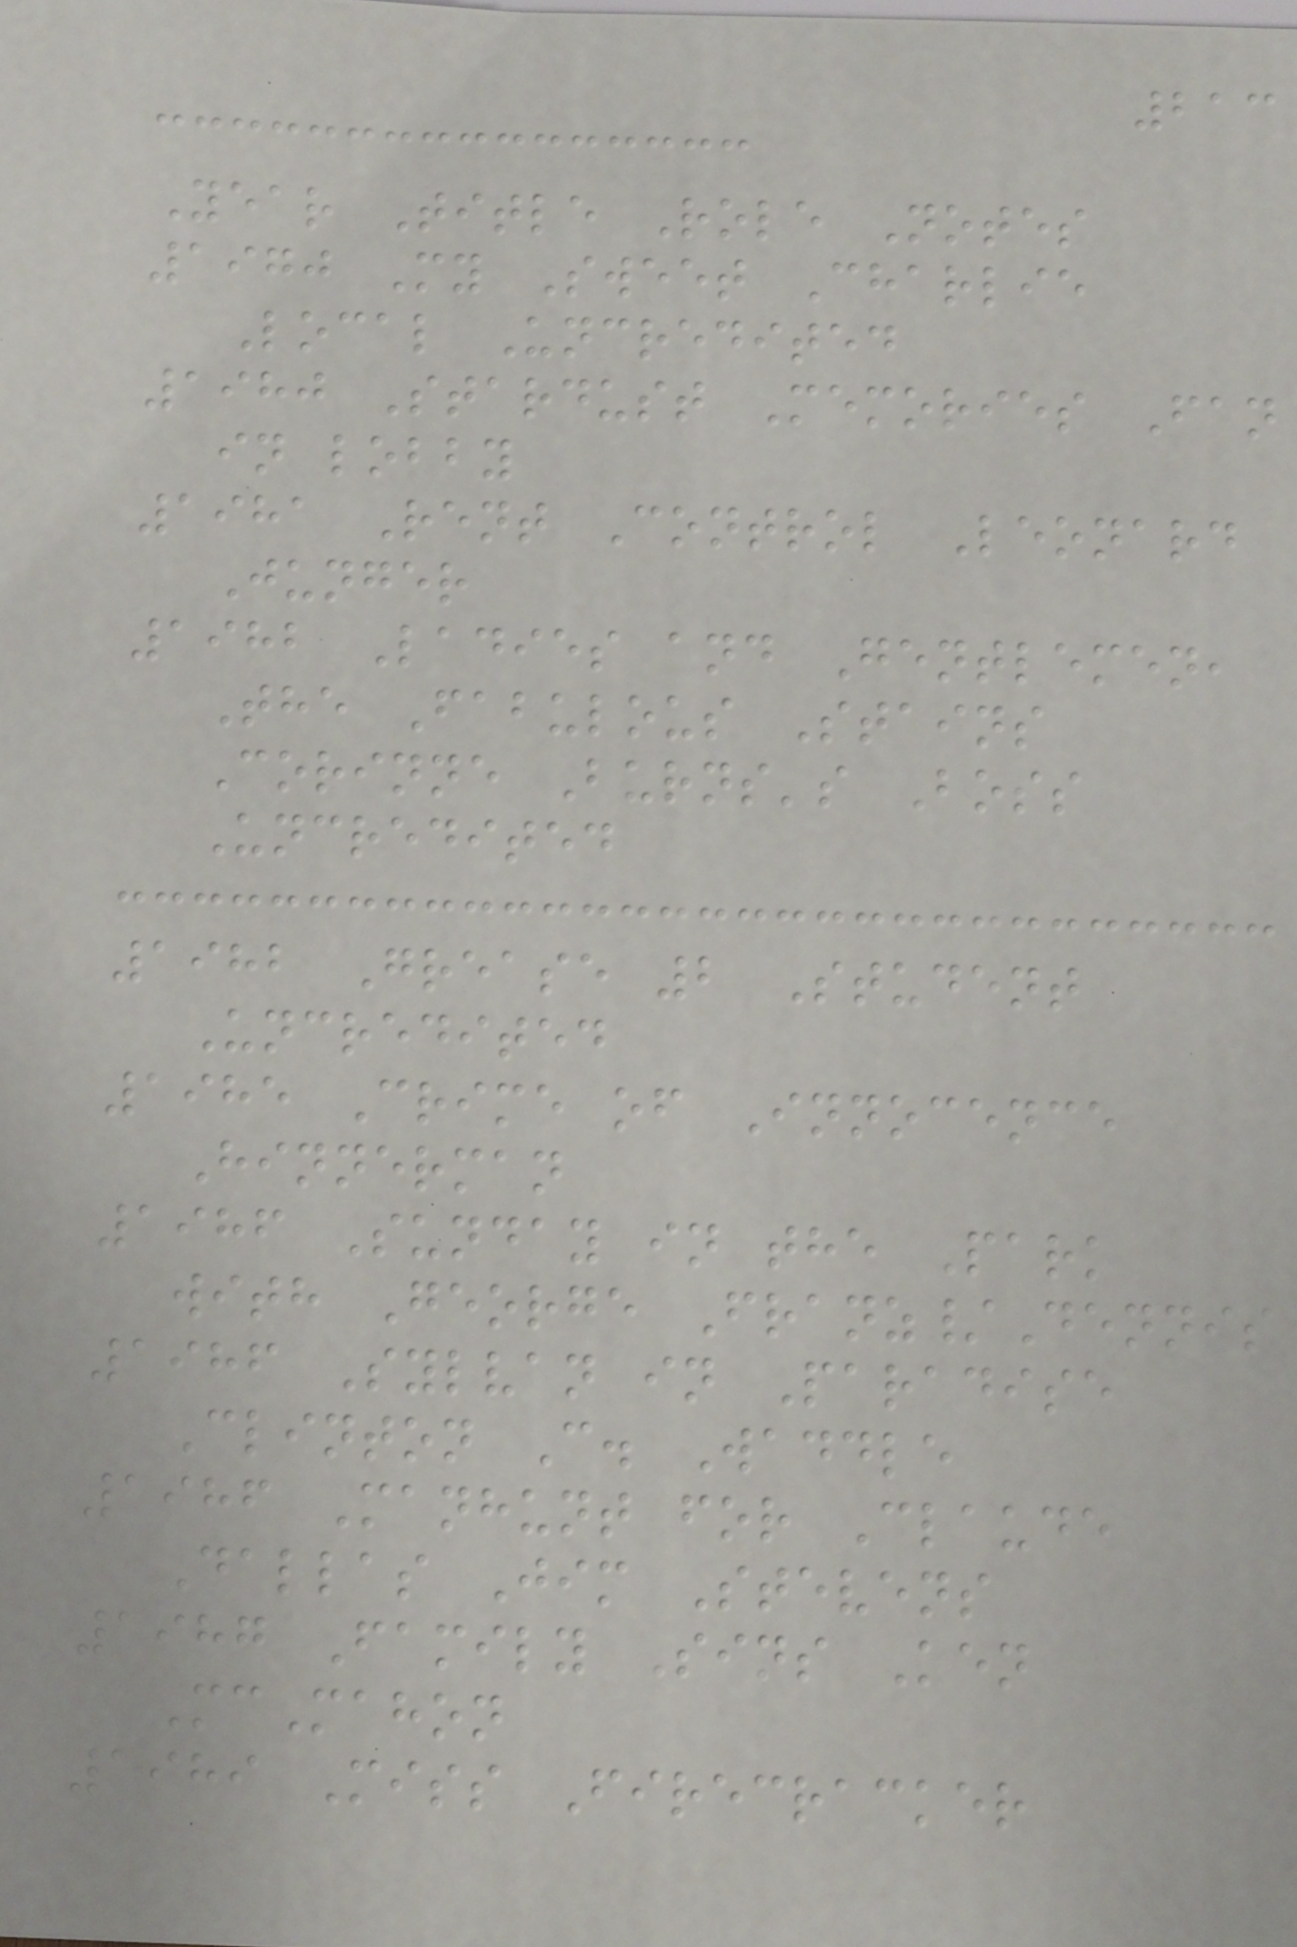213
Year Title Role Notes
1970 My Sweet Charlie
Local Uncredited
1980 Stardust Memories Fan
in lobby
1981 Rent Control Leonard
Junger
1982 Ladies and Gentlemen,
The Fabulous Stains
Corinne Burns's Boss
Uncredited
1982 Grease 2 Student
Uncredited
1985 Crime of Innocence
Hinnerman
1986 Sunday in the Park
with George Franz/Dennis
1986 Sylvan in Paradise
Clinton C. Waddle
1986 Manhunt for Claude
Dallas Jim Stevens
1987 Family Sins Ken
McMahon
1989 Miss Firecracker
